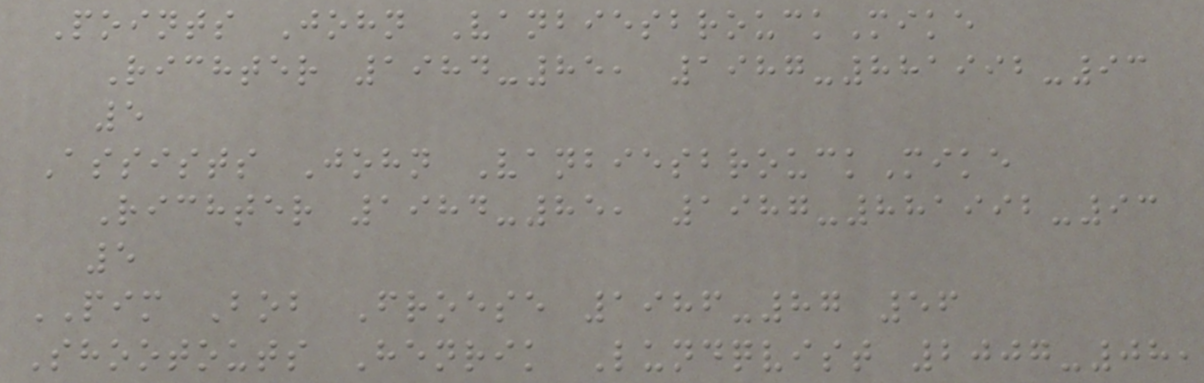Points John VanbiesbrouckMike
Richter 1984-85, 1987-881992-93
5
Assists John VanbiesbrouckMike
Richter 1984-85, 1987-881992-93
5
PIM Bob Froese 1986-87 56
Shootouts Henrik Lundqvist 2007-08,
